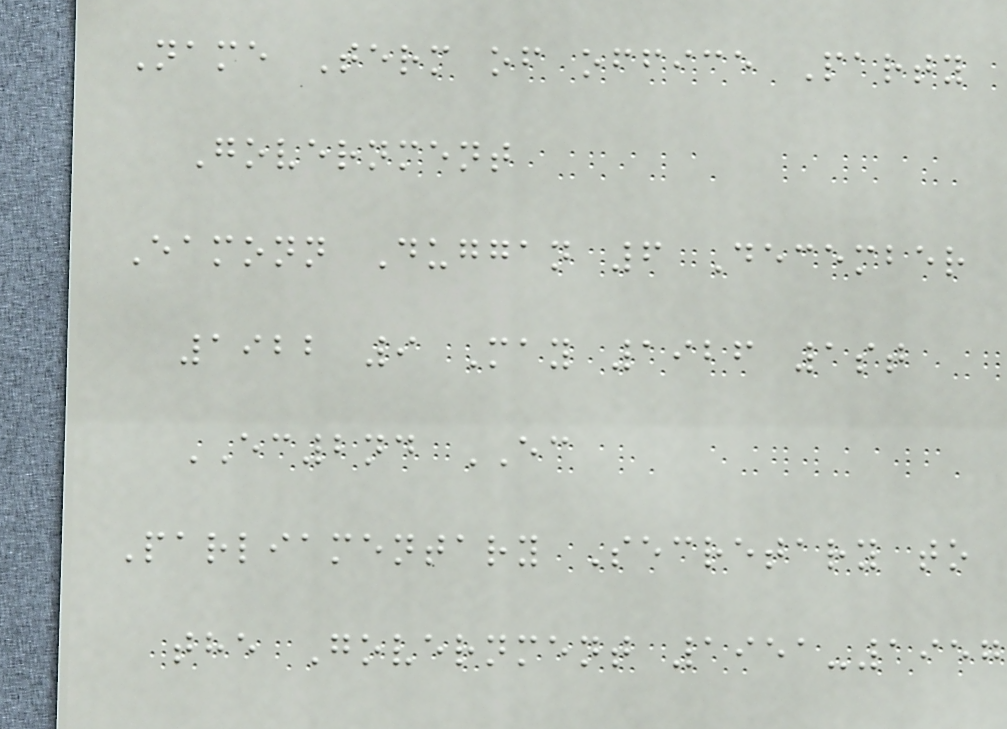Name Term of office Party
Government
Eamonn Duggan 6 December
1922 9 May 1926 1st
EC2nd EC
Parliamentary Secretary to
the Government 1951-1957
